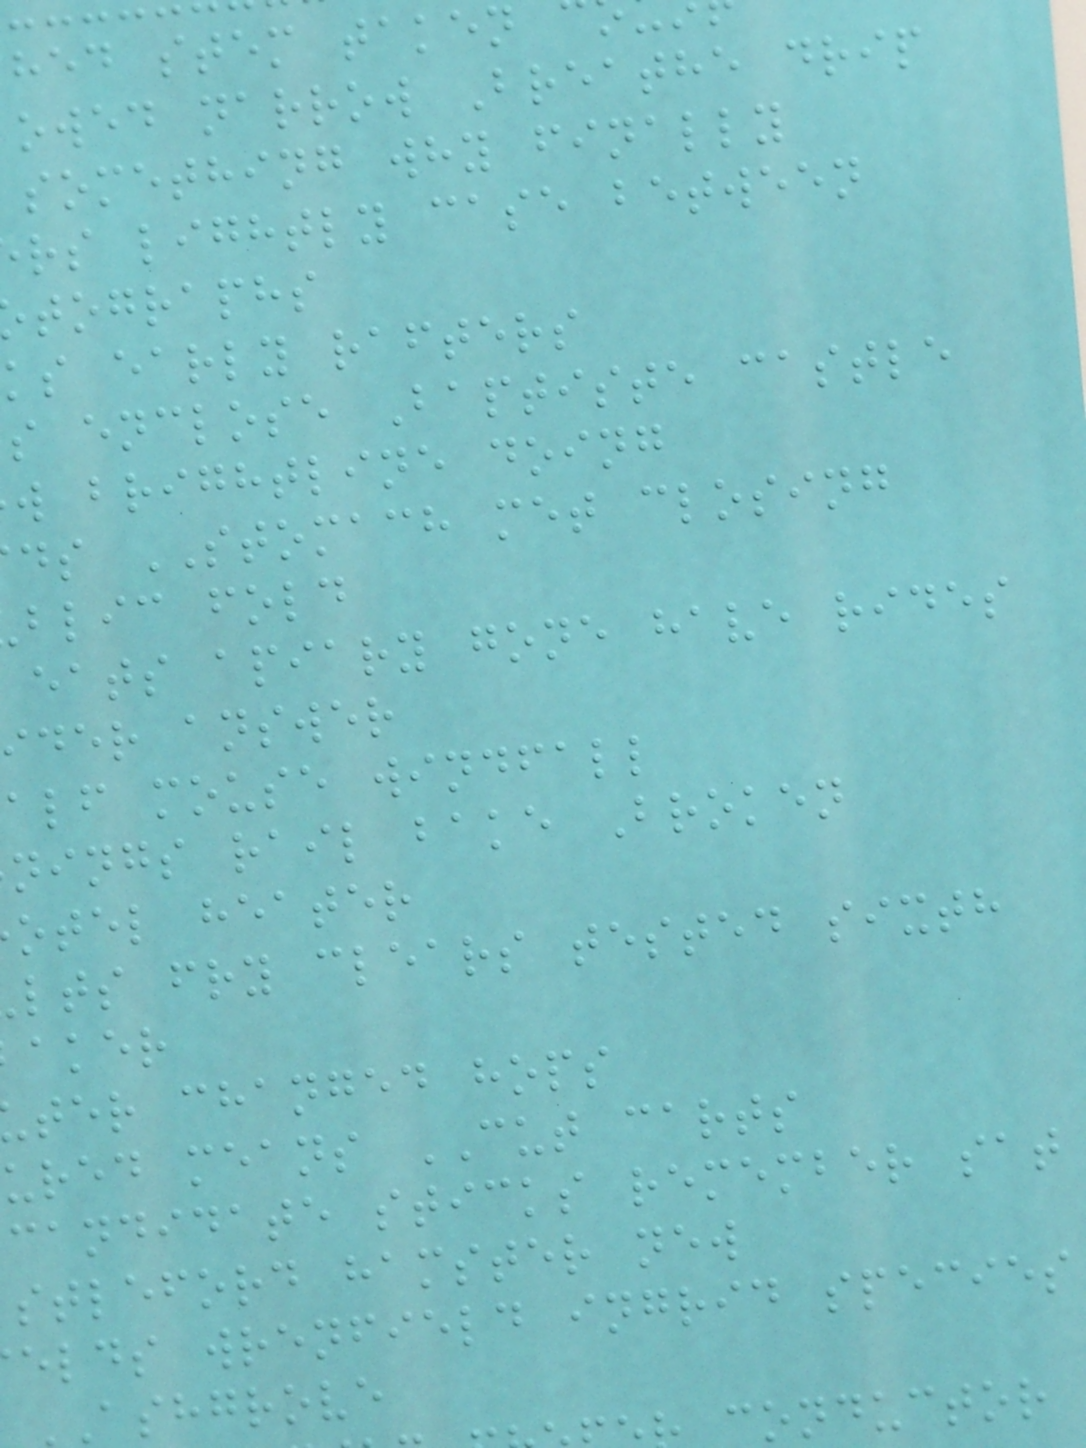hed stem taken
owed narrow Breathe drip
something why finally
rs lightly case between
tographs
ks early rafters
s enclose Baptiste castle
w brightline doing
ds STOMACH met closing
blic fold
eats apiary gone have rides
der answer
alf mouse windfall
nings rail bake Broken
otel heater
lts fry clears tested sixth
aker
ter changed hops
ured means CUT carts
candidate sticks remember sat
stleford hamster new
elds wrenfield ingrid species
ashgrove
conductor
